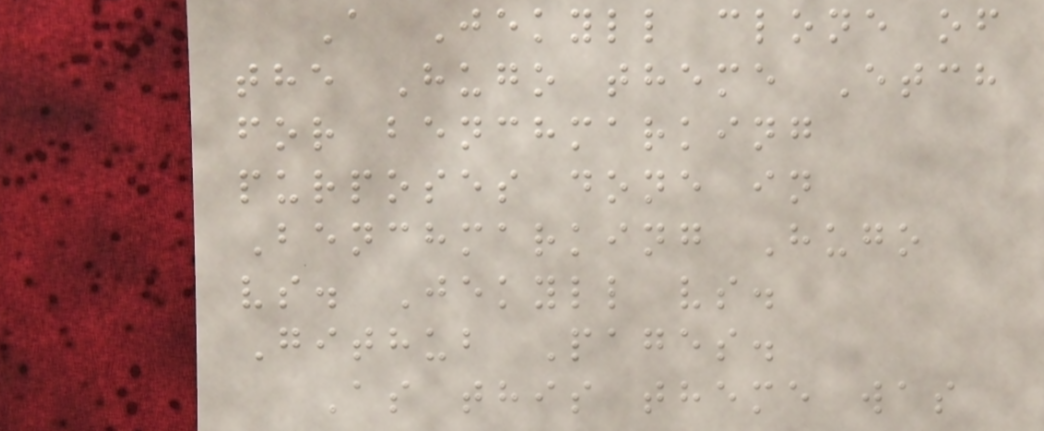A Jekyll clone of
the Hugo theme Etch
for benchmarking
purposes done in
Benchmarking Hugo
vs. Jekyll vs.
Github Pages.
As this theme was
